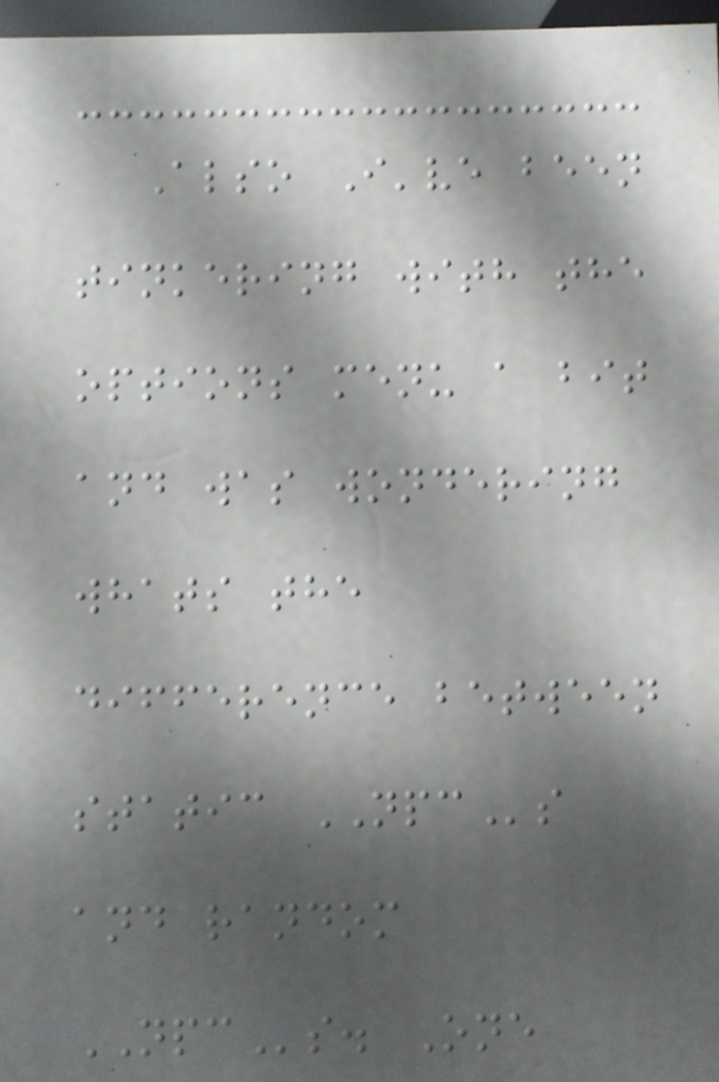Also I've been
tinkering with the
options menu a bit
and was wondering
whats the
difference between
static NPCs
and random
NPCs. One
